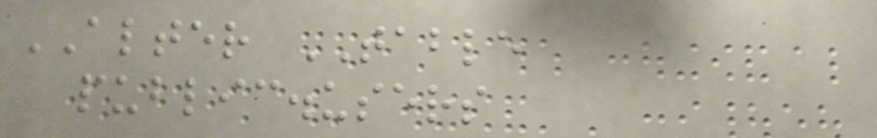ALTER TABLE
public.users
